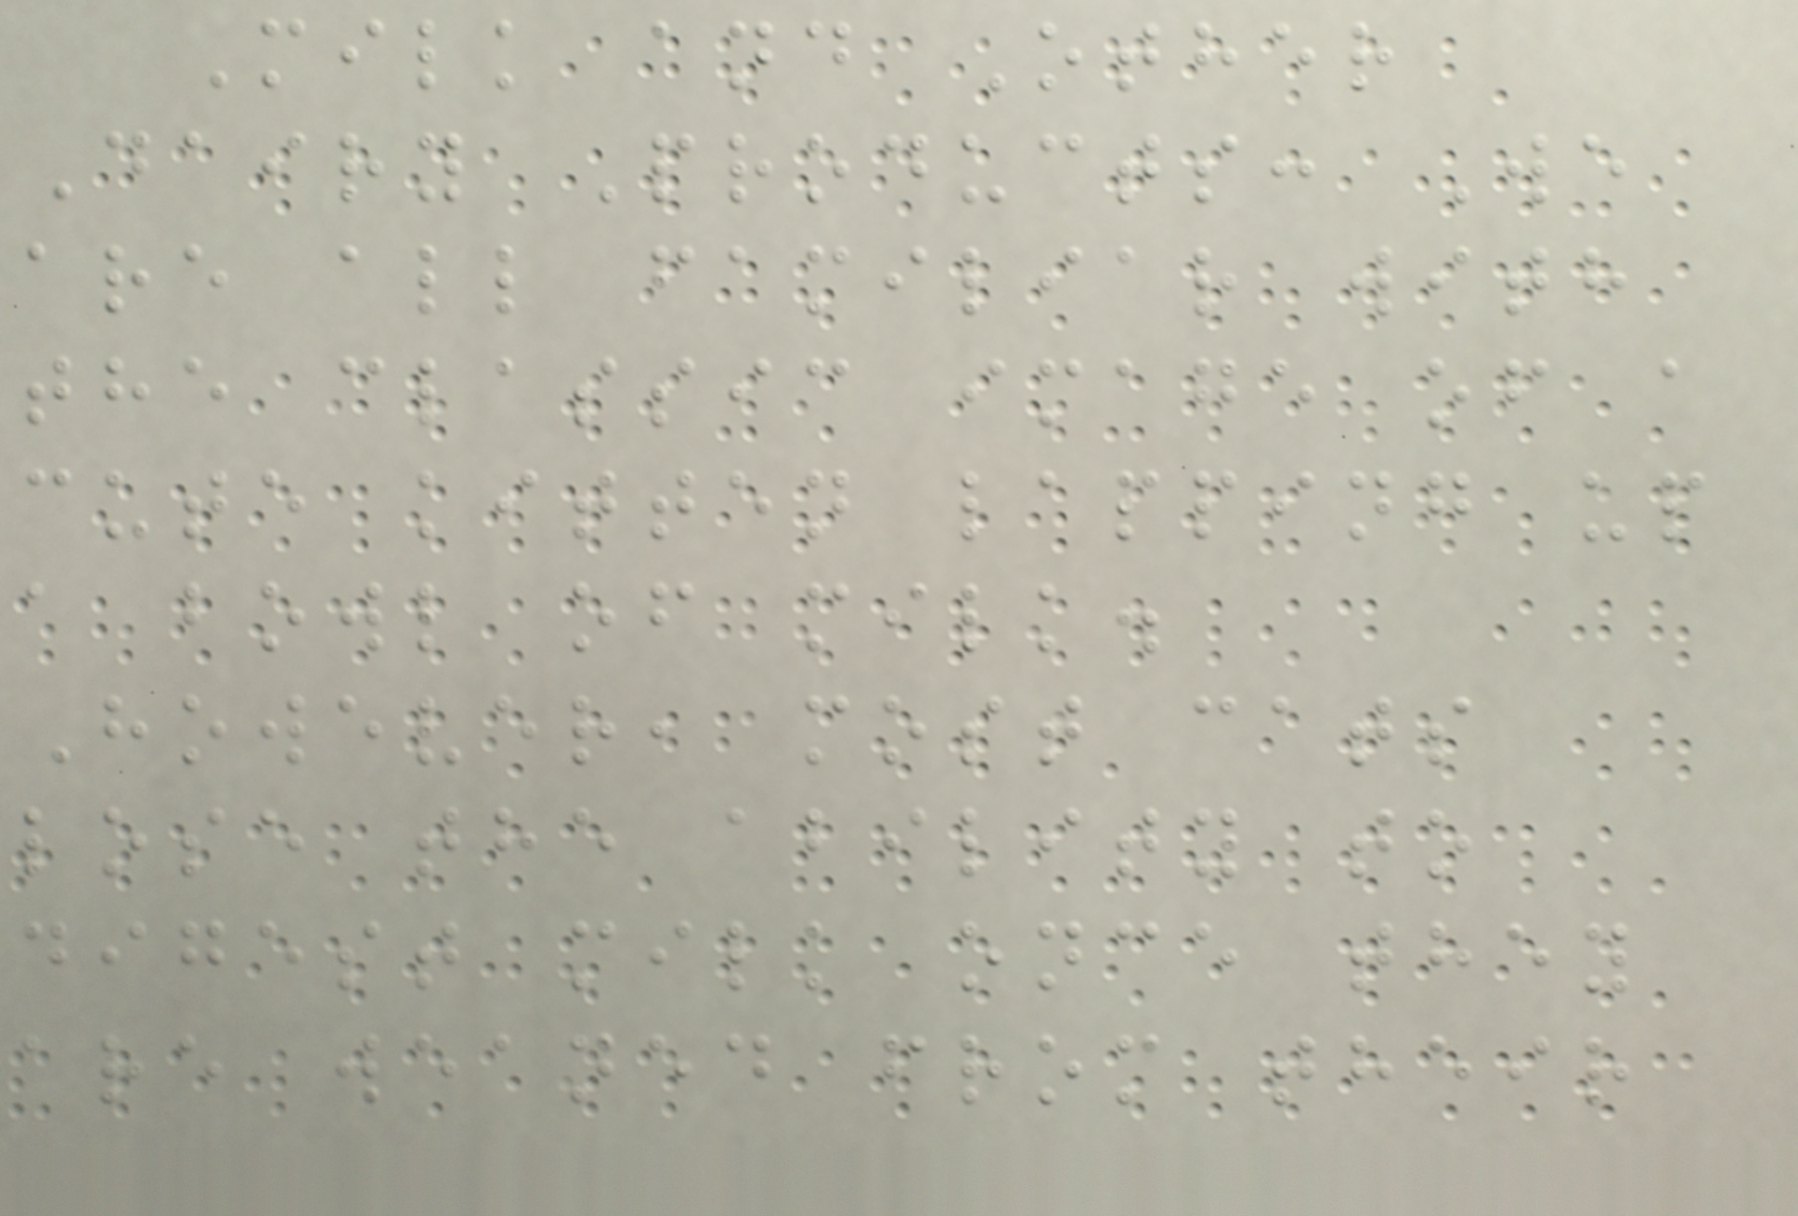Milk and Other
Dairy Products: We
are all familiar with
the classic image of a
cute kitten lapping up
a bowl of milk.
However, most cats
lose the ability to
digest milk once they
are weaned from their
